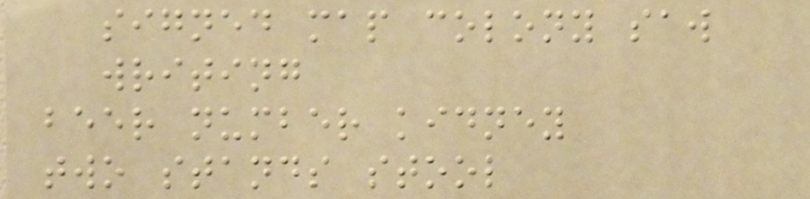signed map colony saw
writing
beer number kidney
two stands stool
